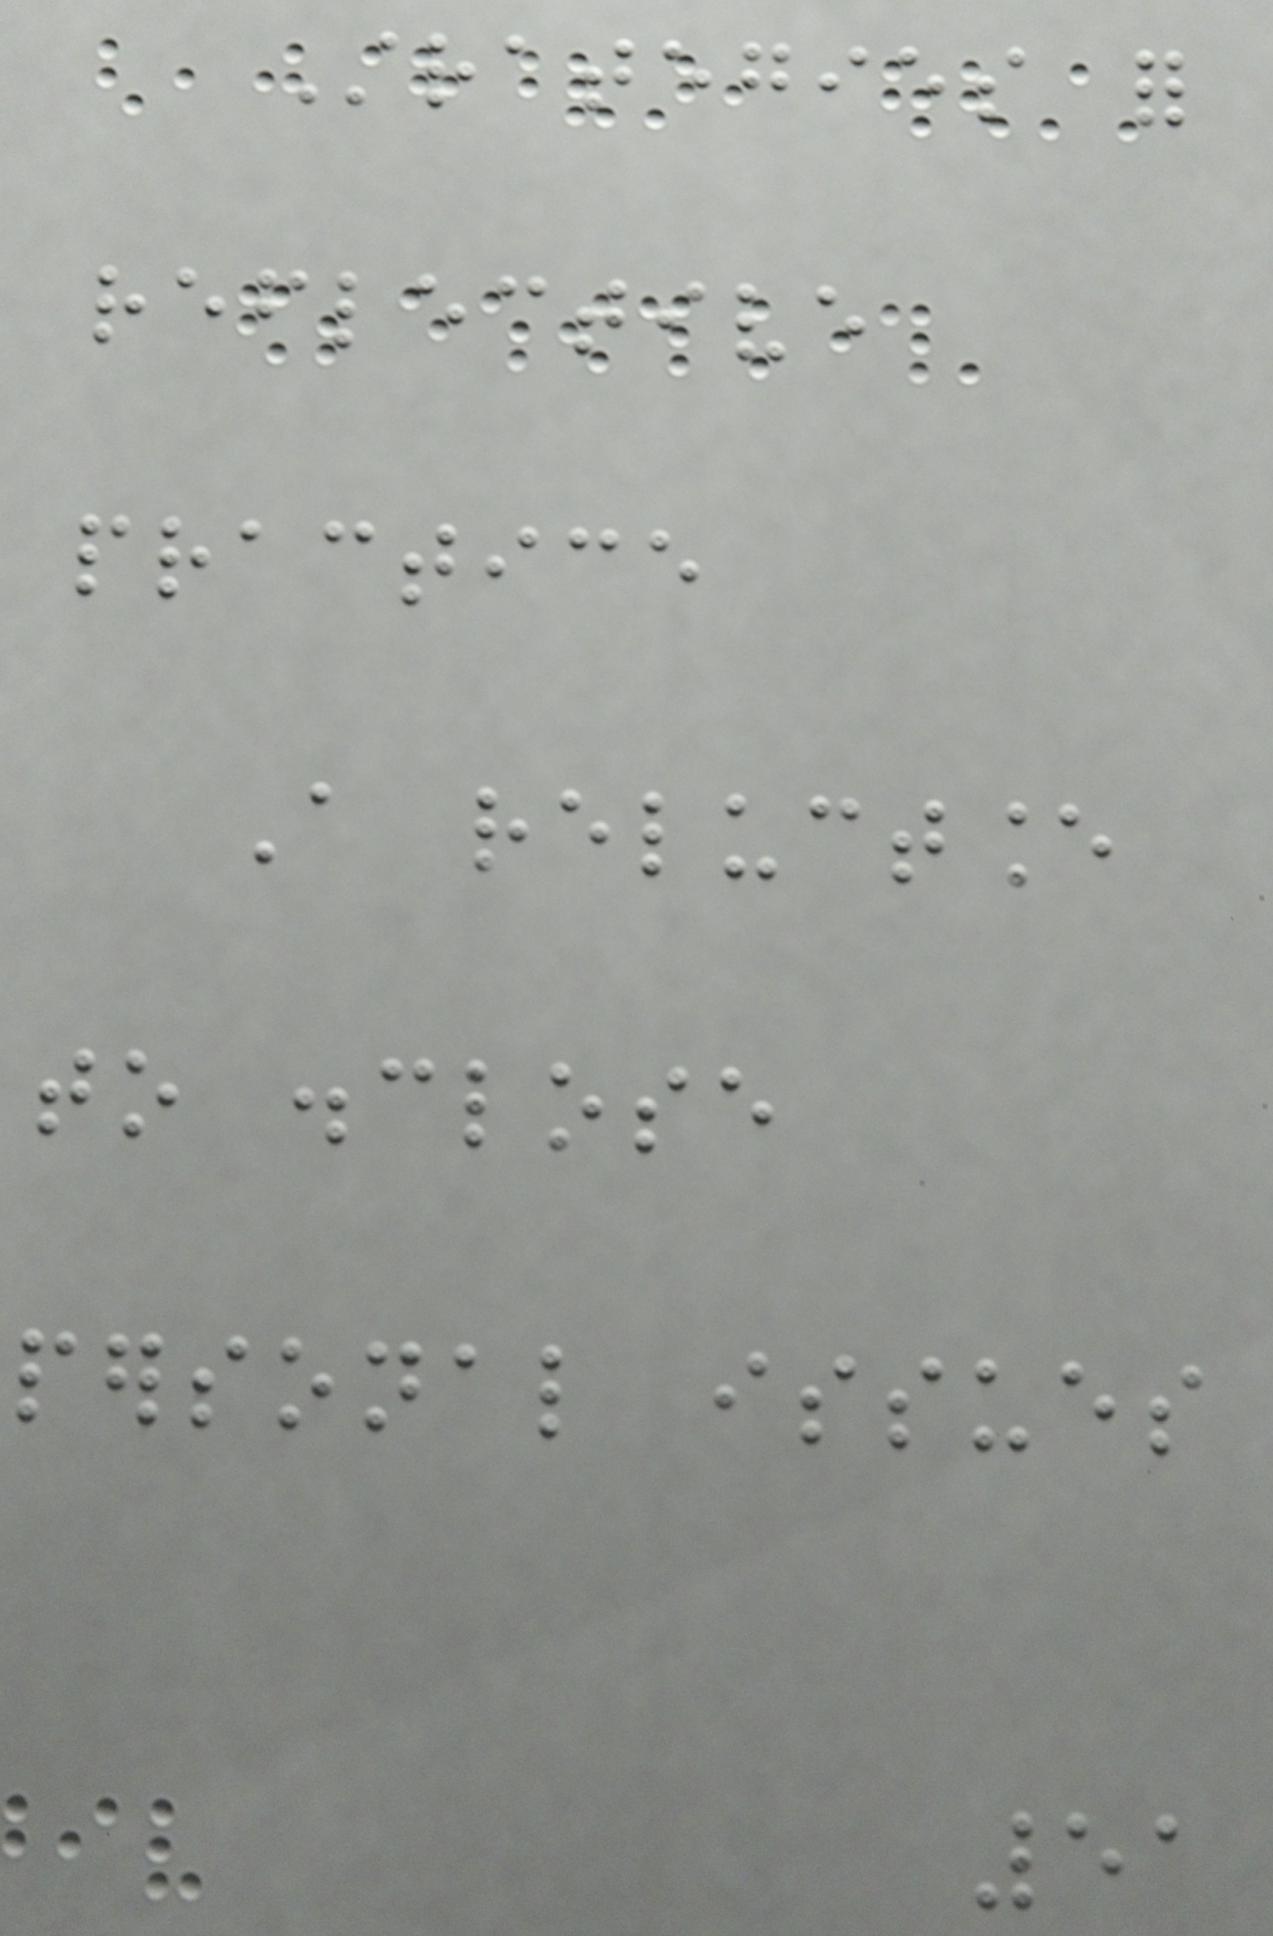Strategies for
reflective
practice
A reluctance
to disclose
personal issues
51
